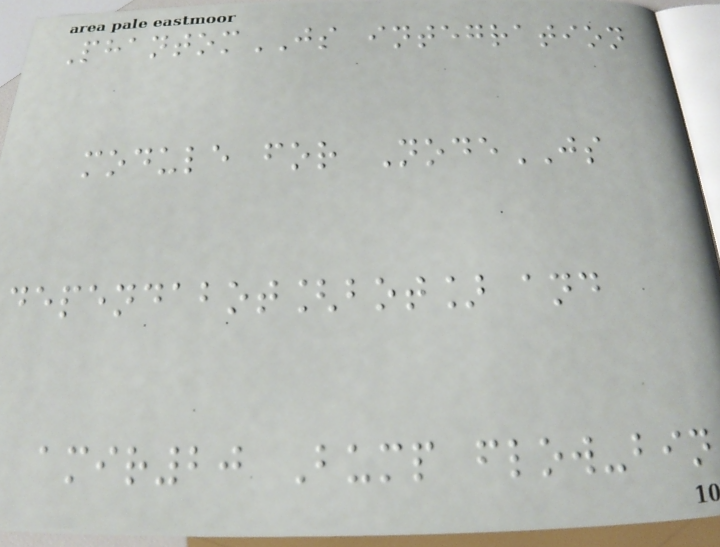PhantomJS integration
module for NodeJS
dependabot[bot] and
amir20 Bump flow-bin
